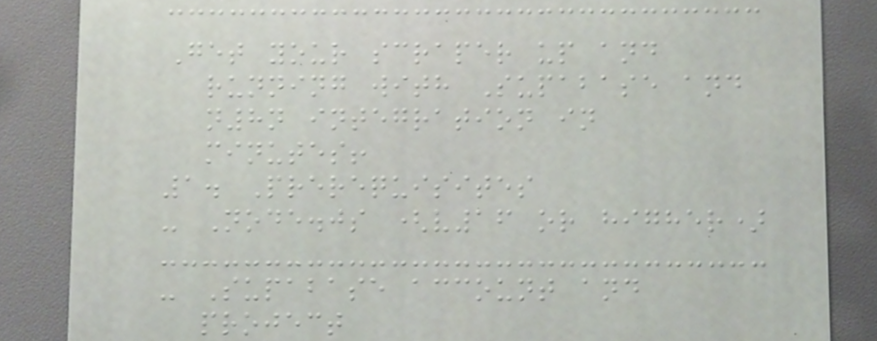Get your scraper up and
running with Supabase and
n8n integration in
minutes!
1. Prerequisites
- Node.js (v16 or higher)
- Supabase account and
project
